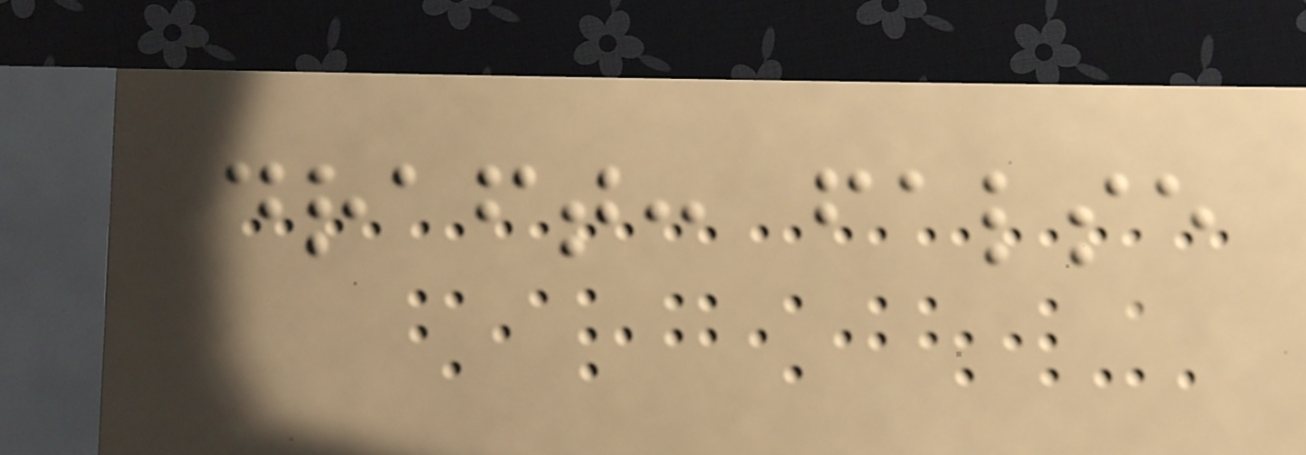draft: false
